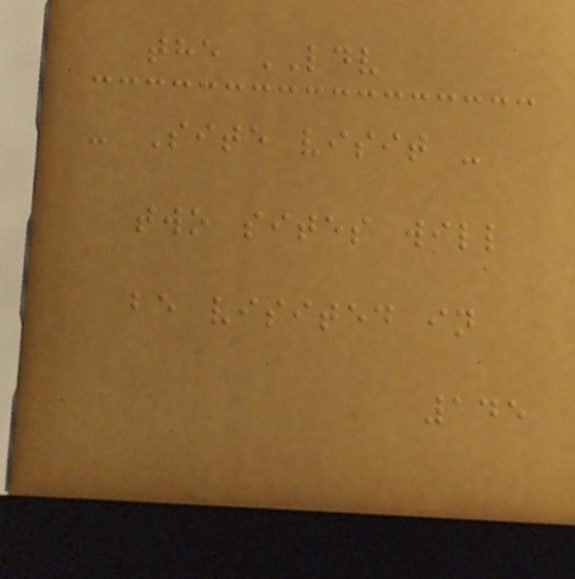the LDV
- Site visit -
two sites will
be visited in
145
